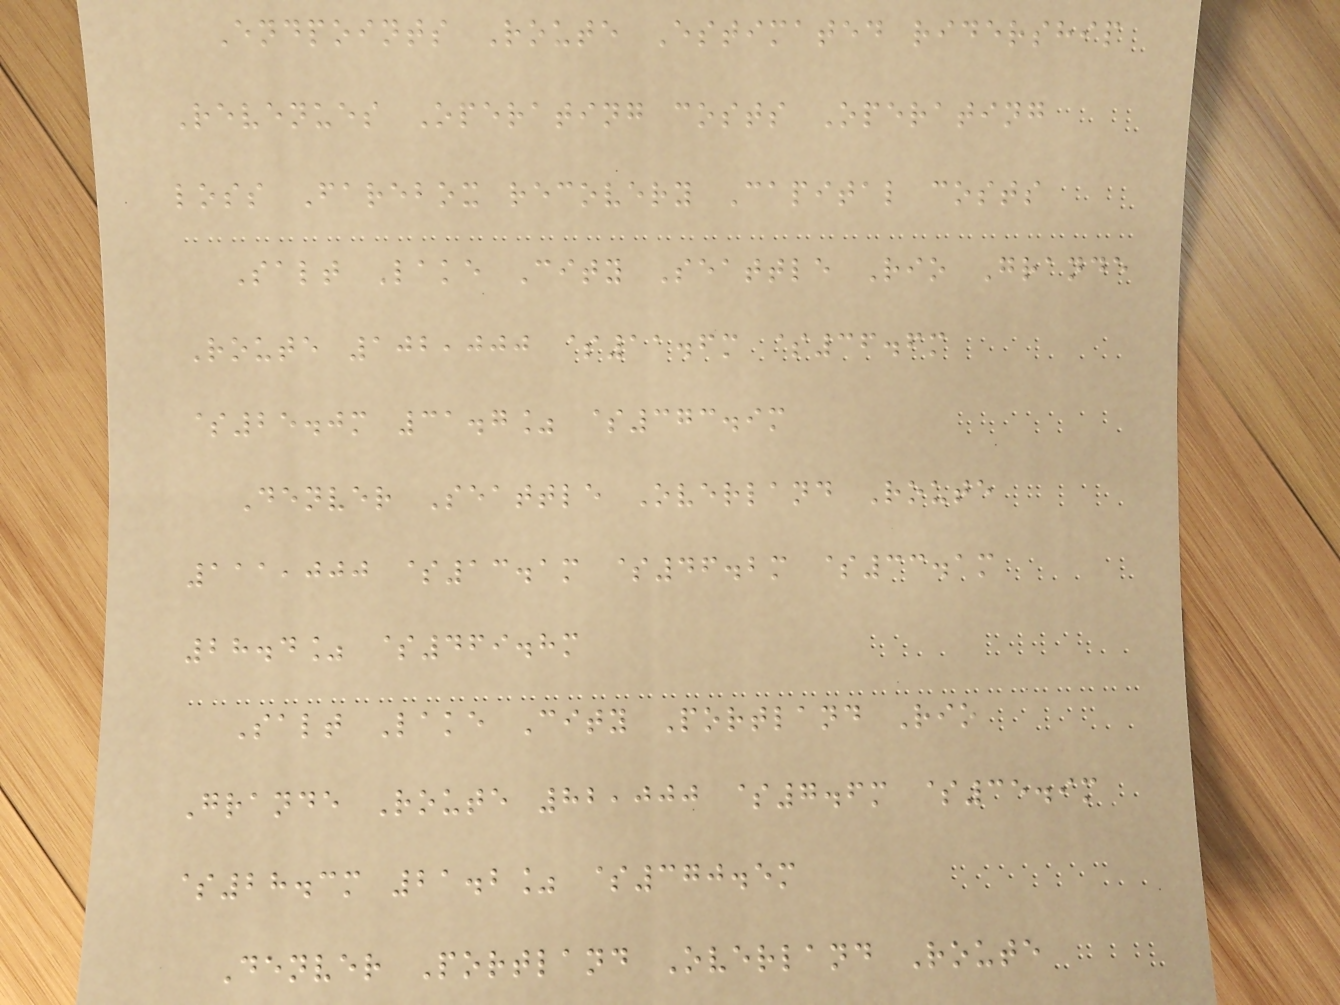Endpoints Route Estimated ridership
Revenues Operating costs Operating
loss Farebox recovery Capital costs
Salt Lake City Seattle Rio Grande
Route 102,000 $11.6m $36.6m
$25.0m 31.7% $373.9m
Denver Seattle Overland Route
111,000 $13.1m $46.2m $33.1m
28.4% $469.8m
Salt Lake City Portland Rio
Grande Route 82,000 $7.6m $35.9m
$28.3m 21.2% $370.5m
Denver Portland Overland Route
